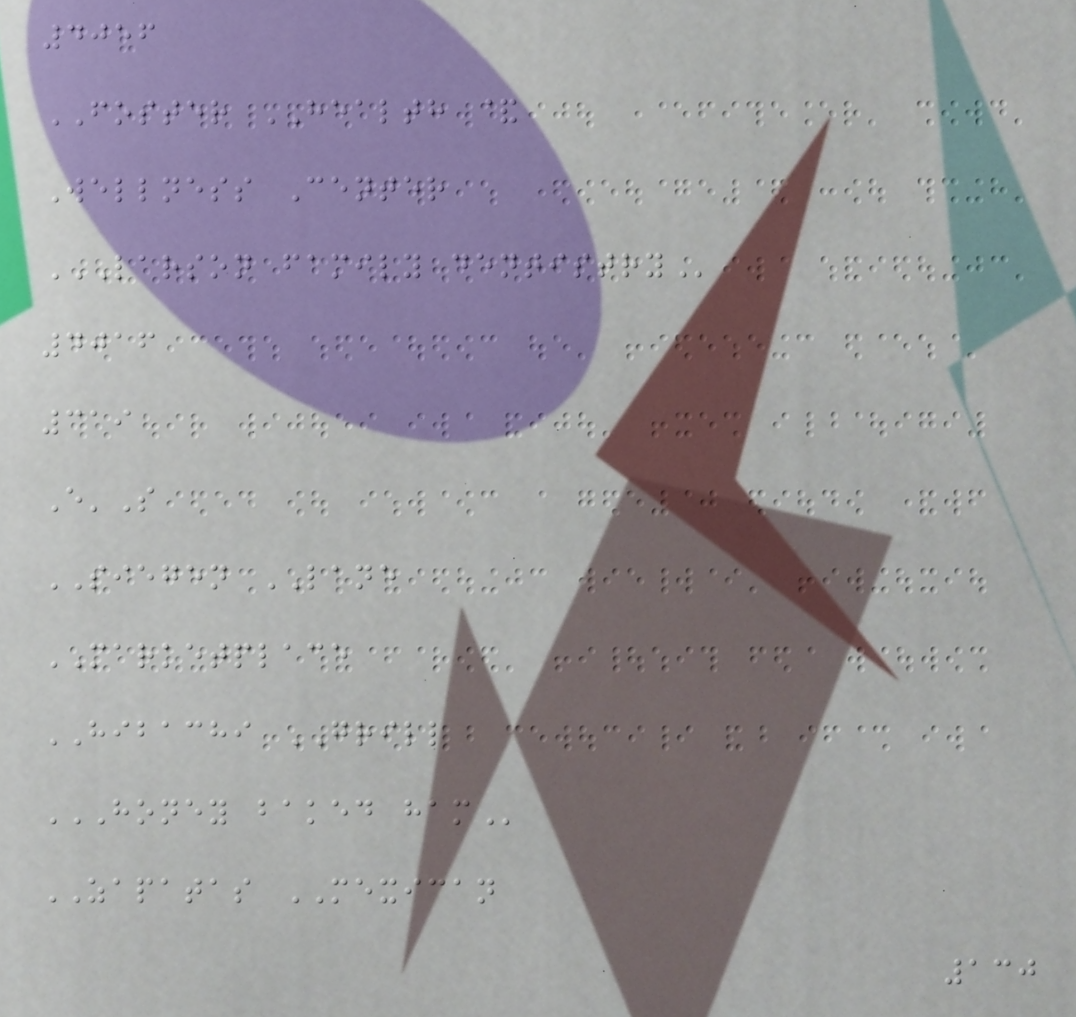4056
FOSTER HEALTH &
Wellness Center
LARSON FAMILY DENTISTRY
4016
319
E'S
SIEGEN LANE
MARKETPLACE
HIBACHI GRILL
HONEY BAKED HAM
ZAPATAS MEXICAN
130
